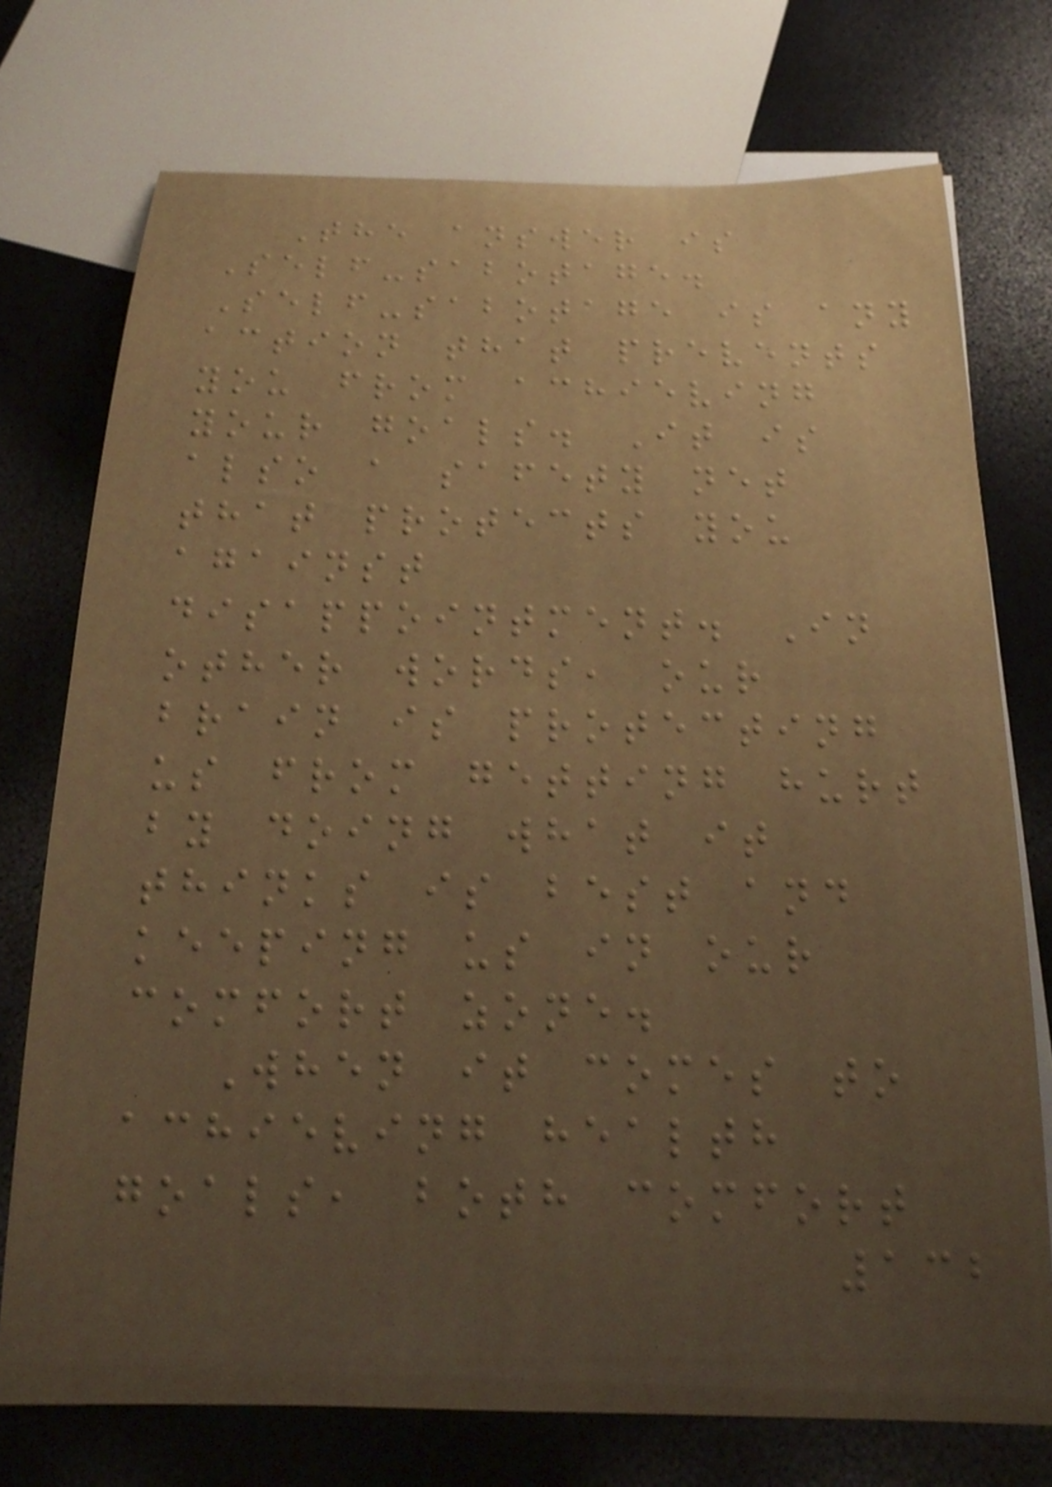The answer is
Self-sabotage.
Self-sabotage is any
action that prevents
you from achieving
your goals. It is
also a safety net
that protects you
against
disappointment. In
other words, our
brain is protecting
us from getting hurt
by doing what it
thinks is best and
keeping us in our
comfort zone.
When it comes to
achieving health
goals, both comfort
132
